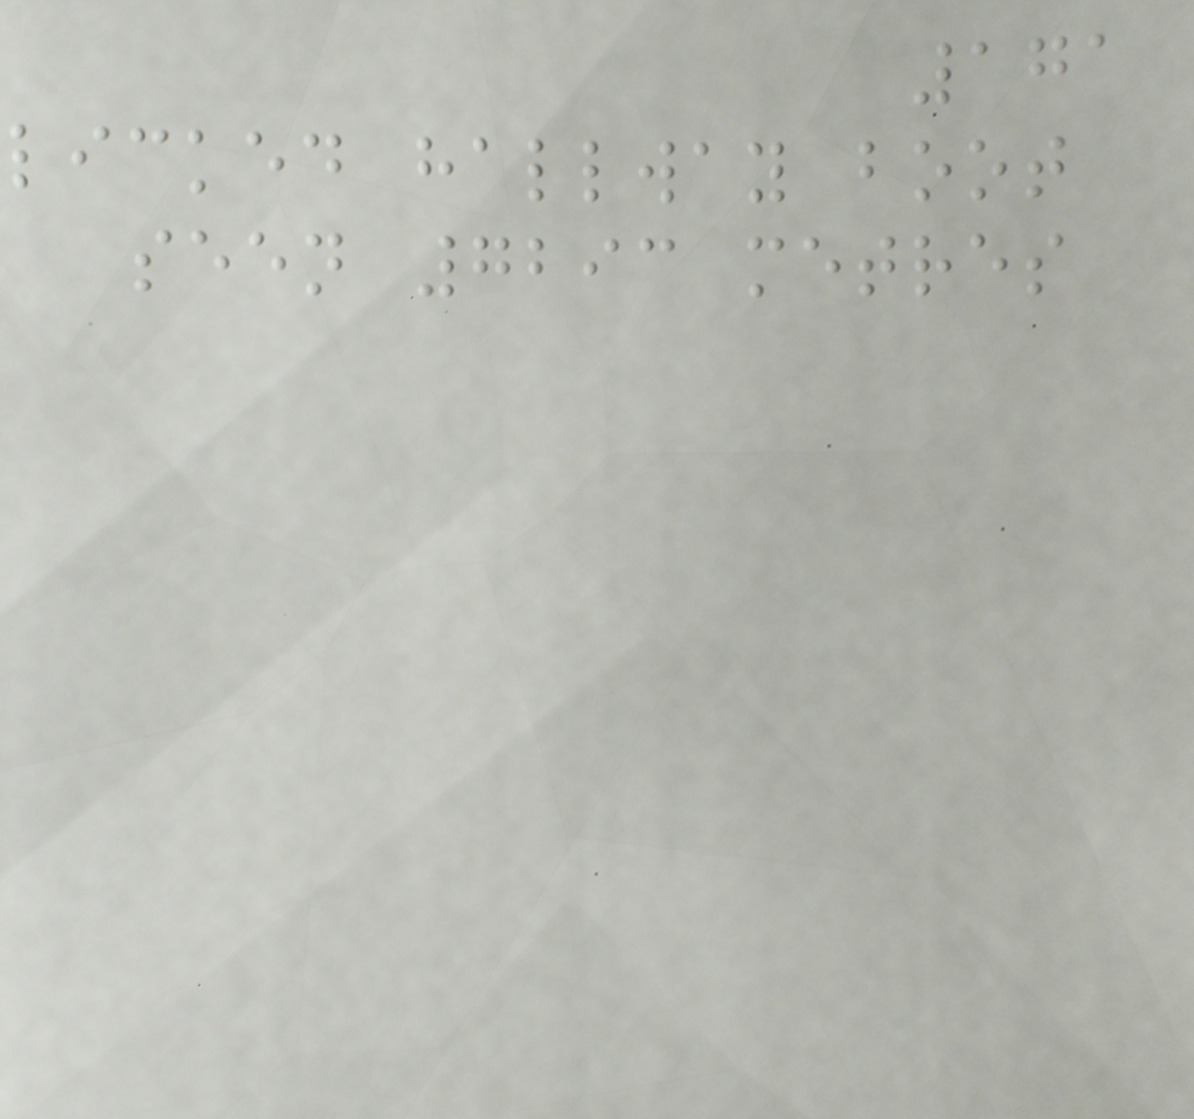171
licked hallway boot
seen 7293 metres
